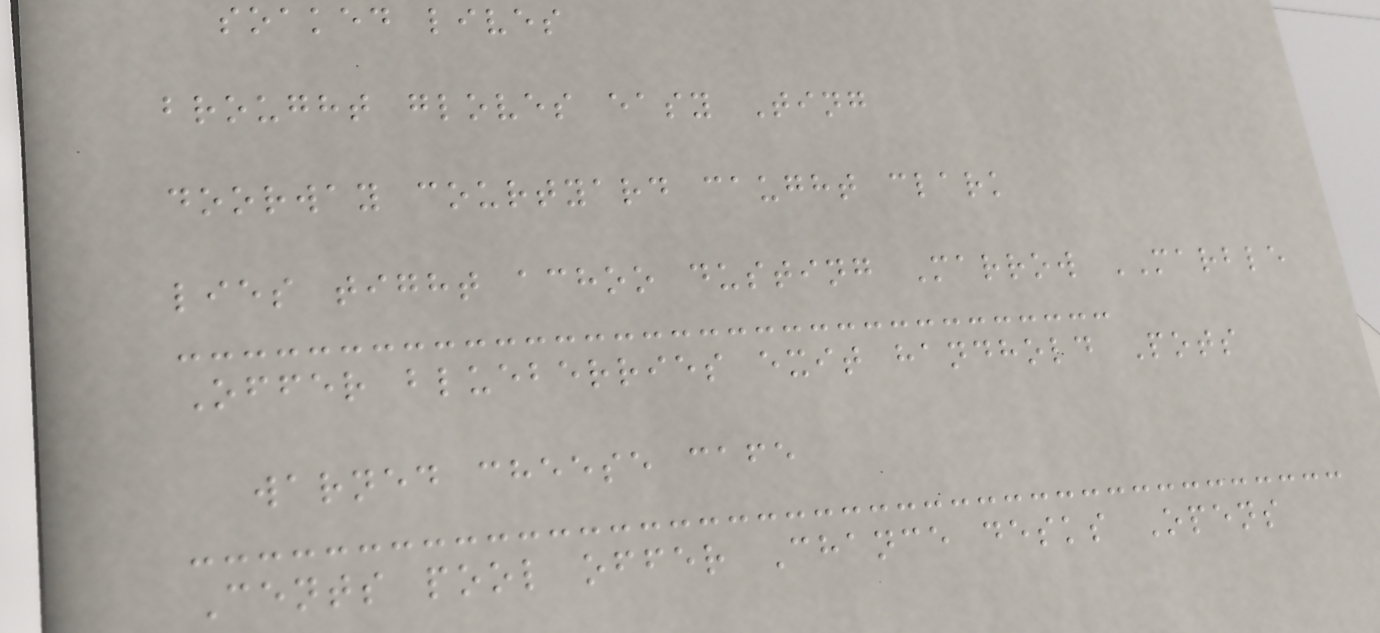soaked lives
brought gloves easy Ting
doorway courtyard caught clark
lies tight achoo dusting Marrow MARBLE
Offer blueberries exit handhold Pots
warned cheese cafe
Cents pool offer Chance desks Opens
